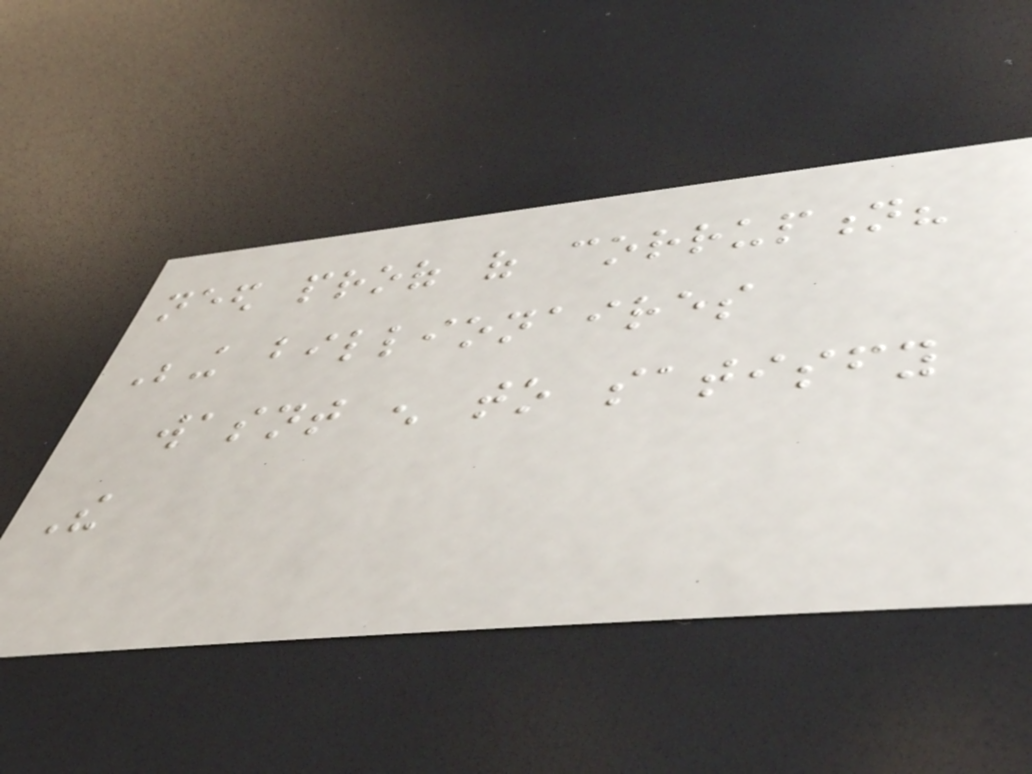need proof of corruption?
Being billionaires
wasnt enough to satisfy
The
